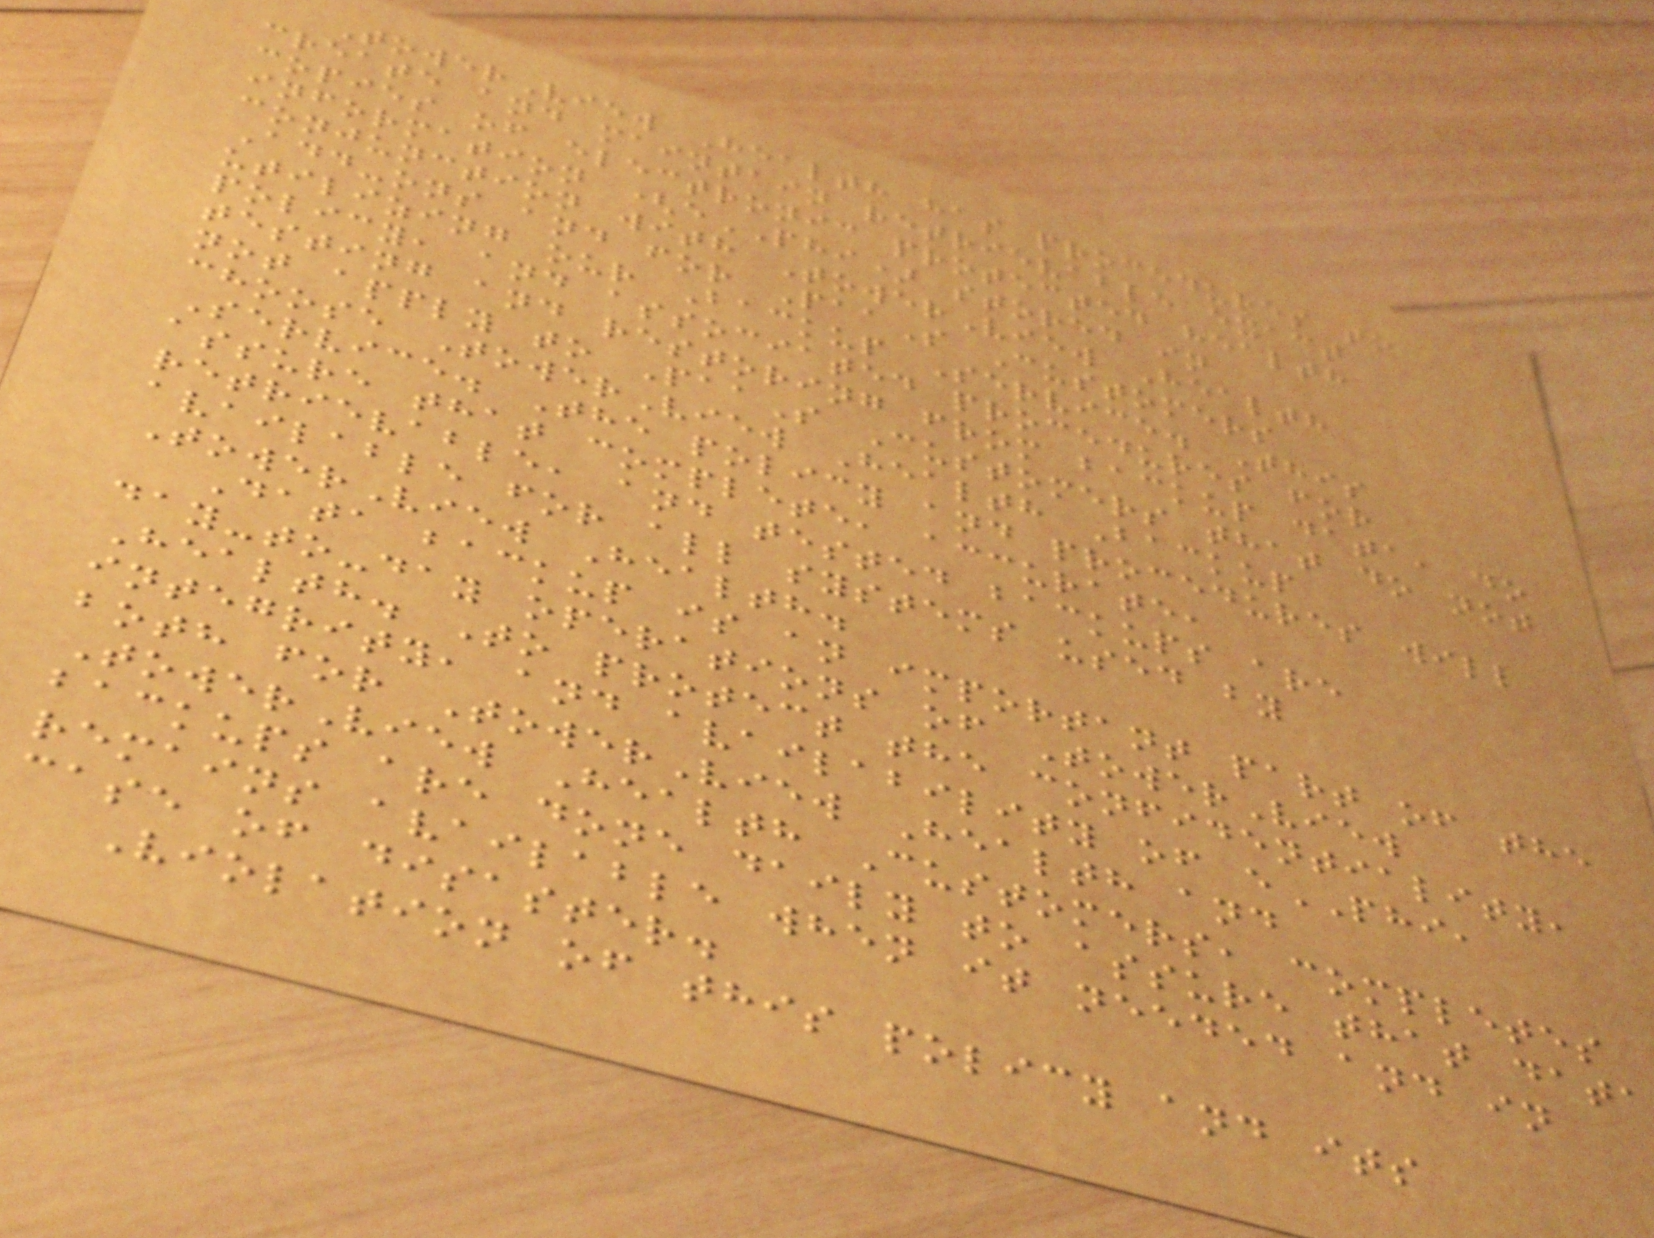TowerView Health has procedures to
create and maintain retrievable exact
copies of electronic protected health
information (ePHI) stored in
conjunction with TowerView Health
Add-ons and for PaaS Customers
utilizing our Backup Service. This
policy, and associated procedures for
testing and restoring from backup data, do
not apply to PaaS Customers that do not
choose TowerView Health Backup
Service. The policy and procedures will
assure that complete, accurate,
retrievable, and tested backups are
available for all systems used by
TowerView Health.
Data backup is an important part of the
day-to-day operations of TowerView
Health. To protect the confidentiality,
integrity, and availability of ePHI,
both for TowerView Health and
TowerView Health Customers, completes
backups are done daily to assure that data
remains available when it needed and in
case of disaster.
Violation of this policy and its
